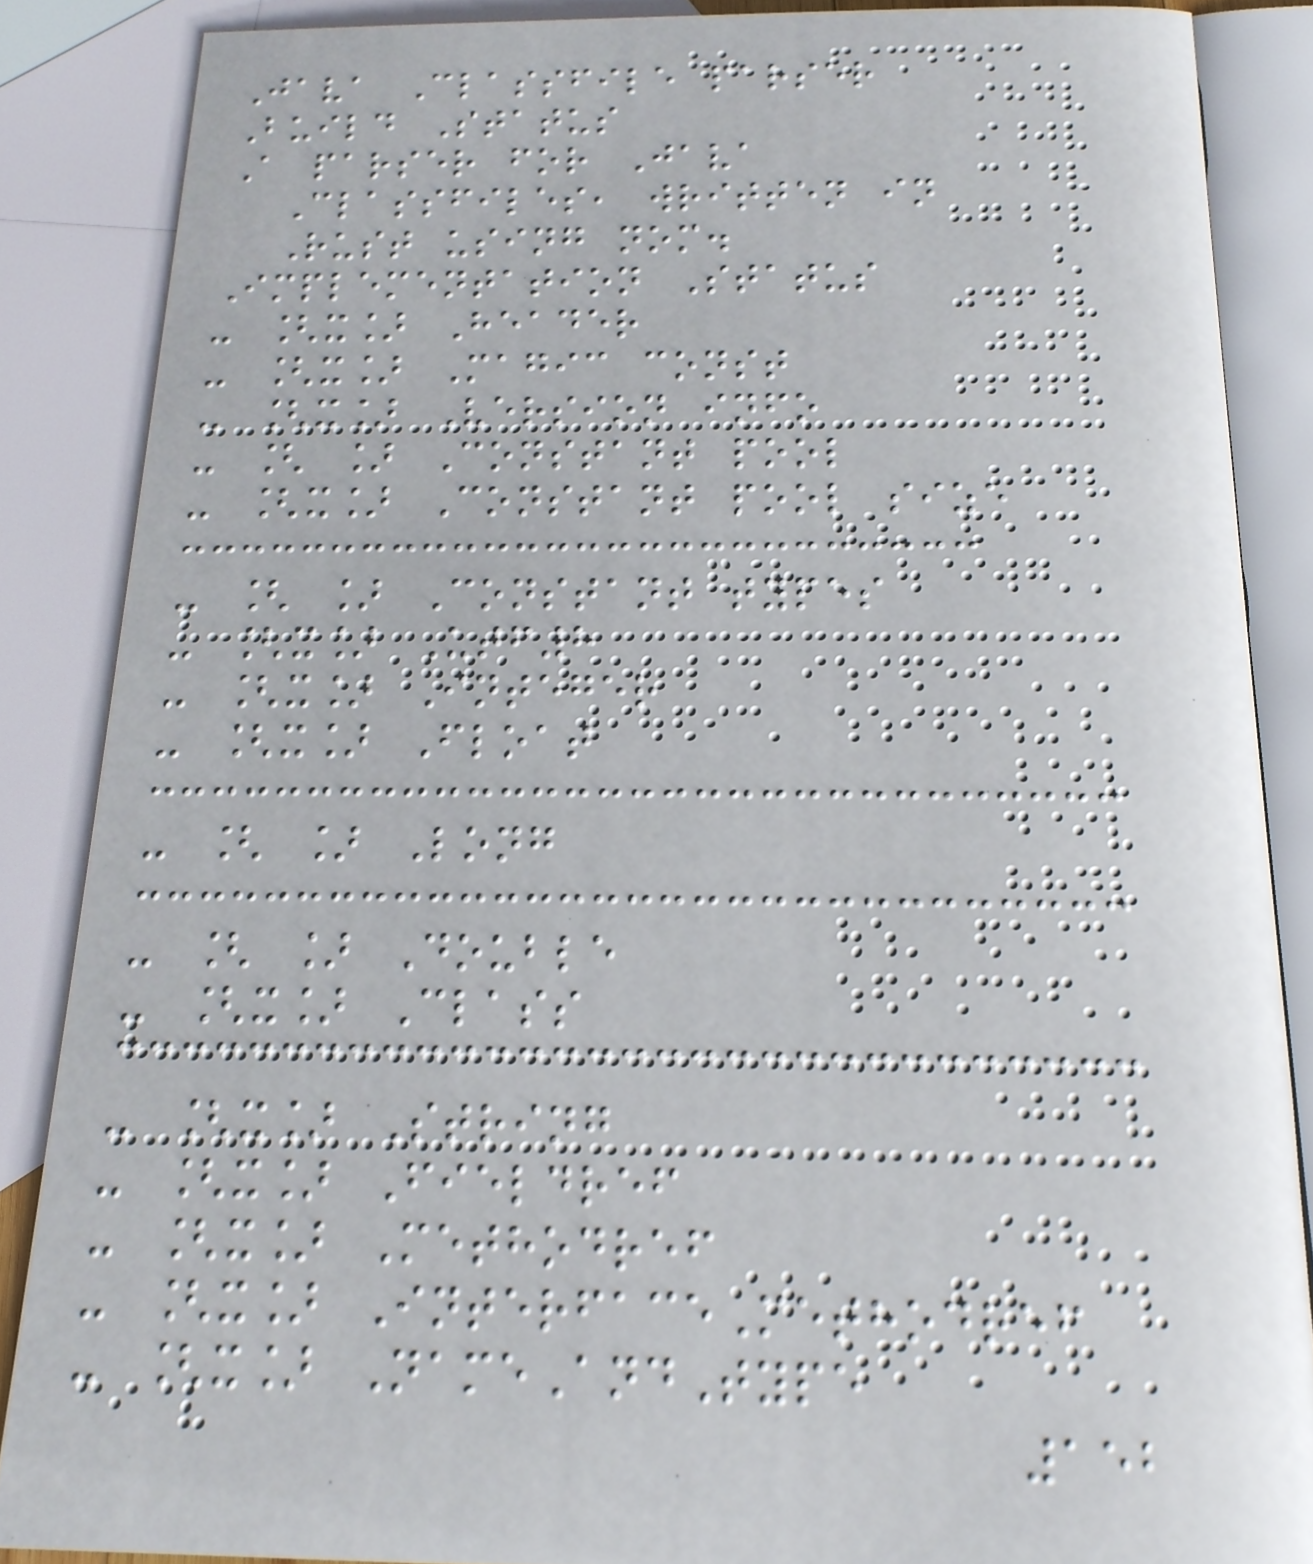Java Classfile parser
Build Status
A parser for Java
Classfiles, written in
Rust using nom.
Implementation Status
- [x] Header
- [x] Magic const
- [x] Version info
- [ ] Constant pool
- [x] Constant pool size
- [ ] Constant types
- [x] Utf8
- [x] Integer
- [x] Float
- [ ] Long
- [ ] Double
- [x] Class
- [x] String
- [x] Fieldref
- [x] Methodref
- [x] InterfaceMethodref
- [x] NameAndType
152
